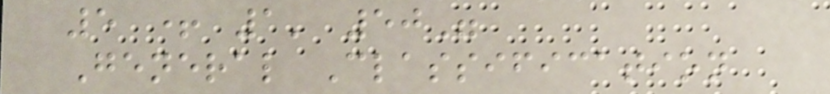5 + 1' 50"
General Classification
